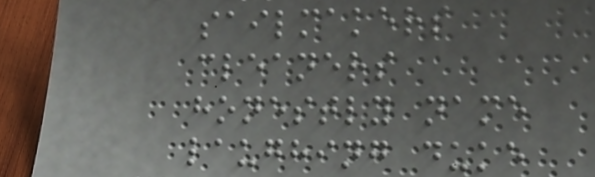sailmakers
cleaners
honestly name
laughing duke
